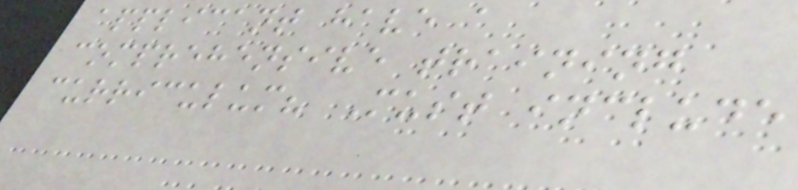applicant have a
comprehensive training
curriculum? Must include
